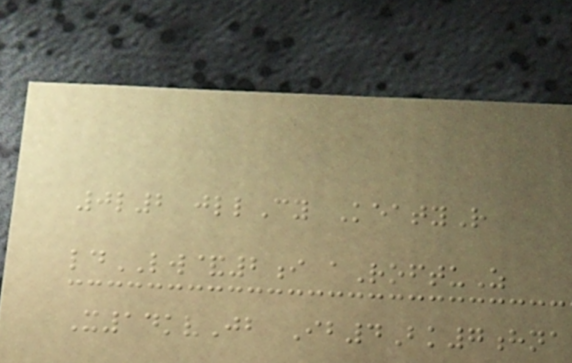0l2 jllCy KeatyR
ldLW&2i aRoftuZ
X14kvJb Ib4Bk7hna
